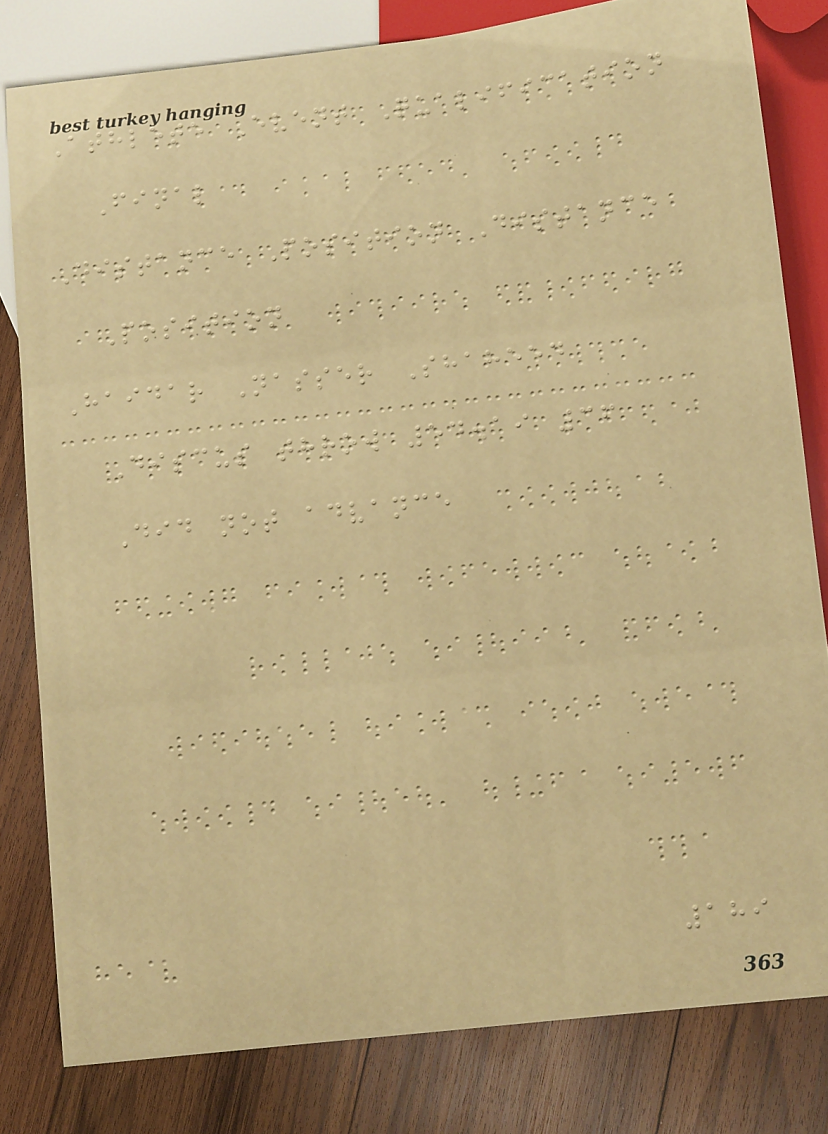Athlete Event Qualification
Final
Distance Position Distance
Position
Haidar Nasser Shaheed
Discus throw 54.19 36
Did not advance
189
